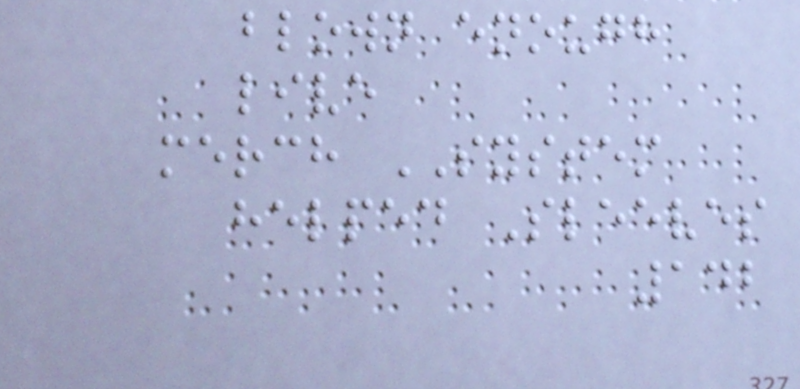blown enough
live
merch SYSTEM
helped Sleeves
142
